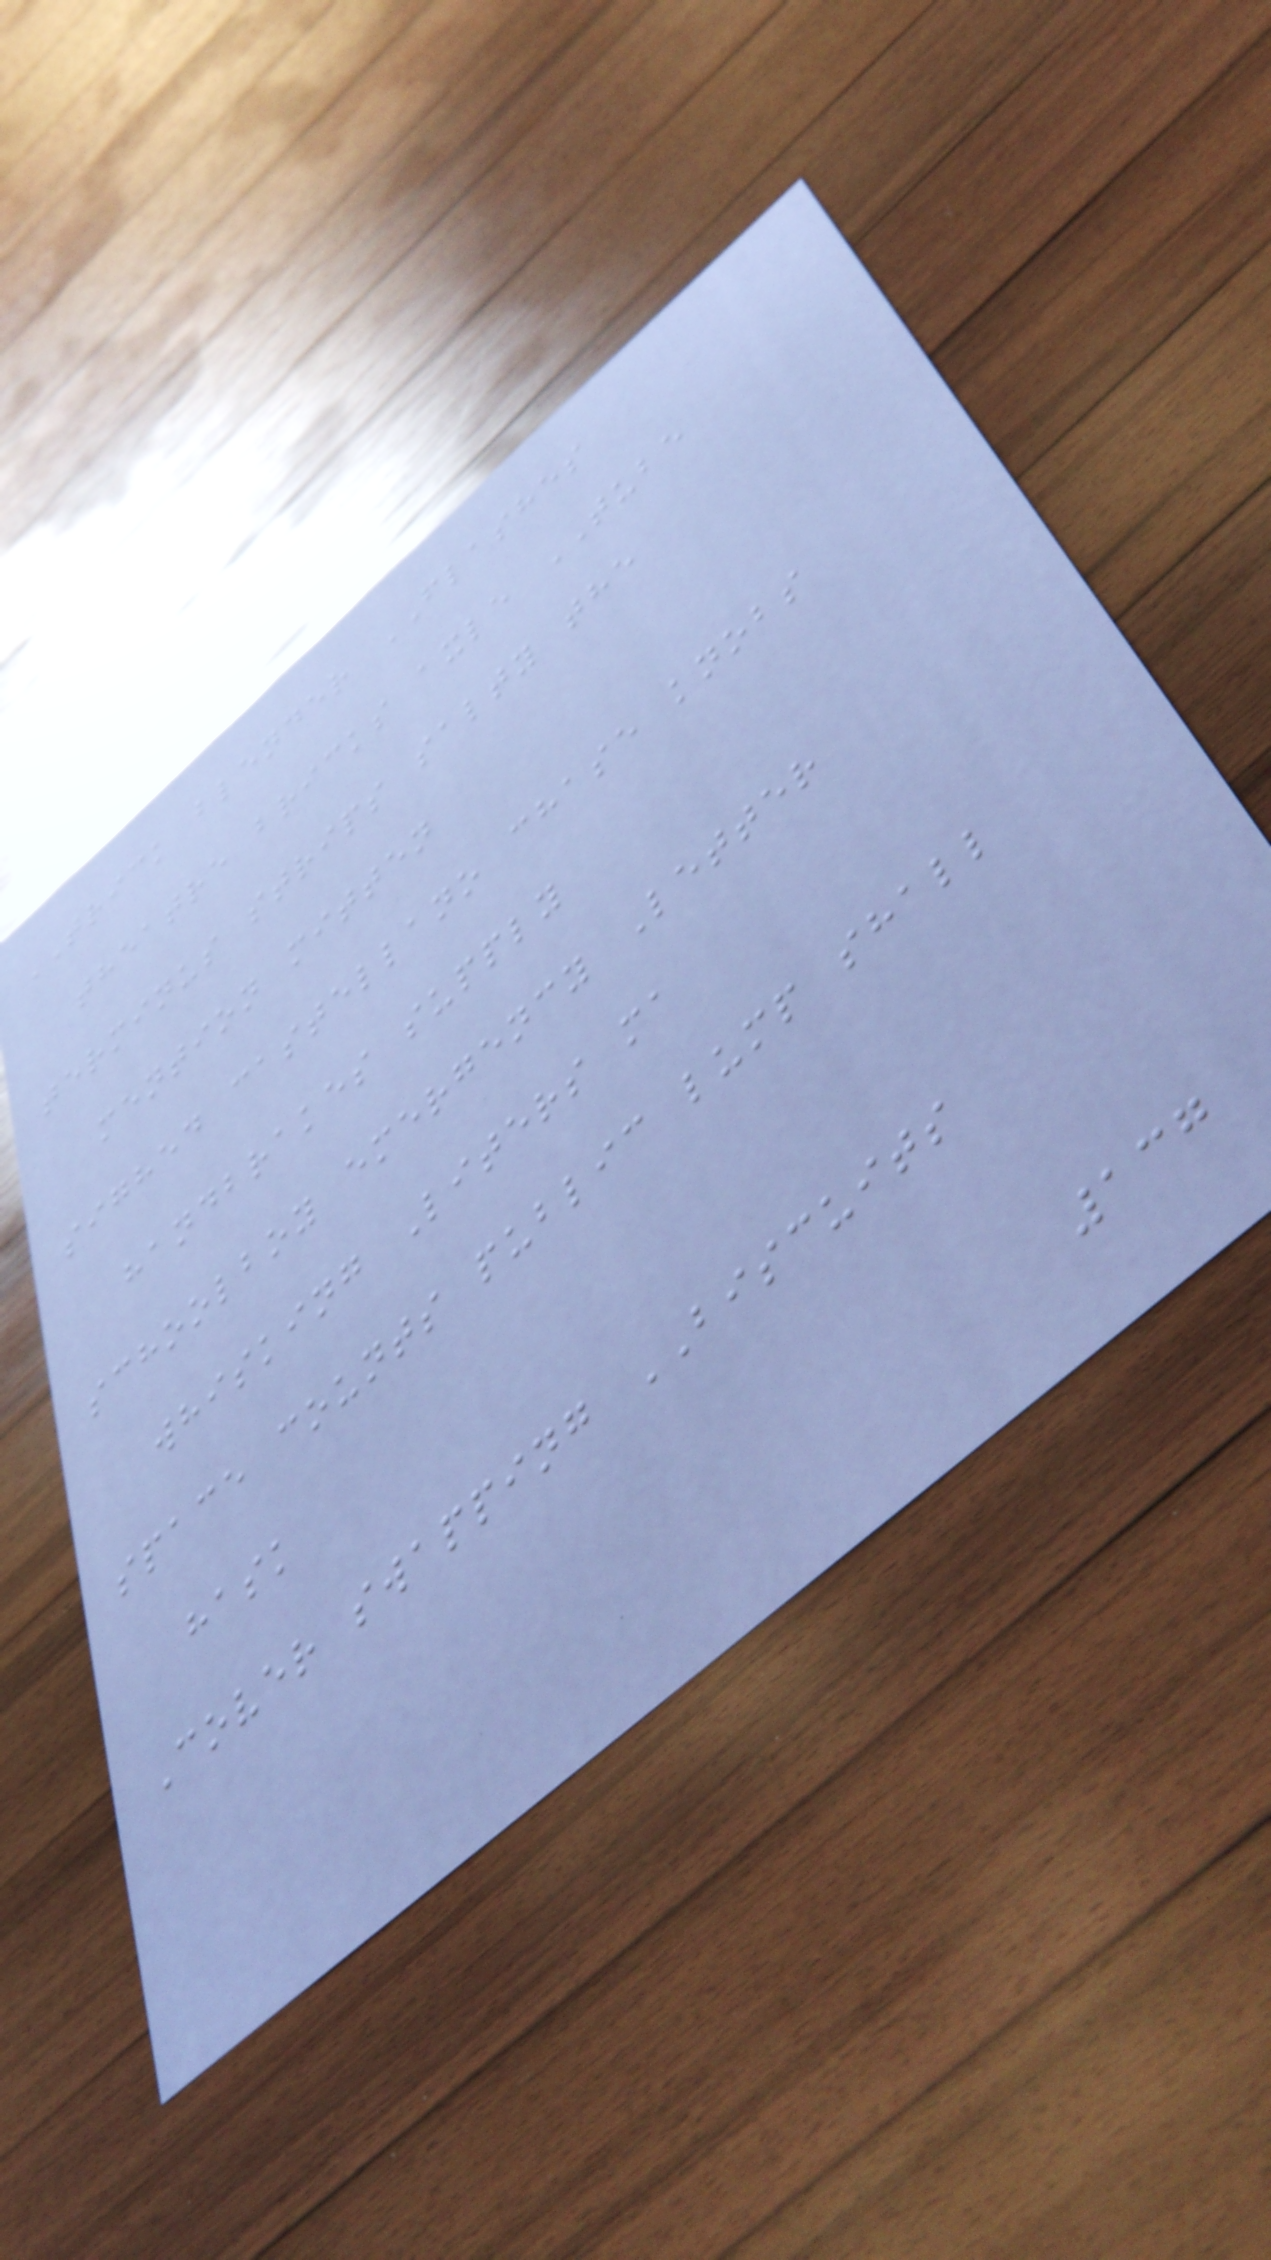TRICK blender FLASHES
theatre bricks axle TUBE
terminus strips salty the
mention mitten
sighed castellano chase knobs
handbrakes supply
schoolboy emergency Letter
whisking Liters ma
space counts public lump shall
hask
Cover swapping BISCUITS
137
